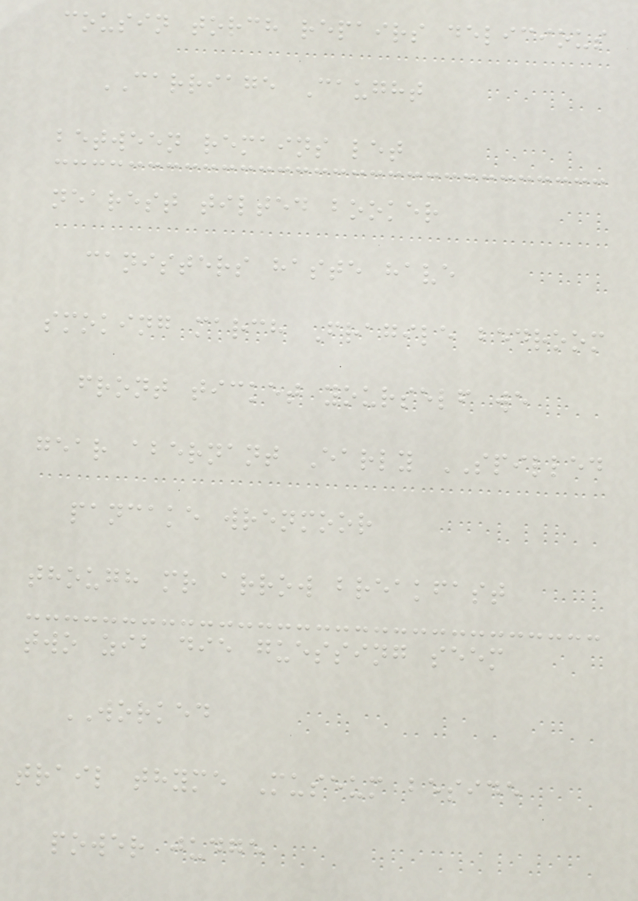cousin torch repairs delicious
CARRIAGE Caught
between remains let
nearest tilted booker
canisters haste have
smoking march Fragile bedroom
front ticket yourself we
gear abernant Early SPILLED
pancake wrenmoor
though mr arrow breakfast
two zib die guessing seem
WORKED
trail thyme Museum beside
power judge
